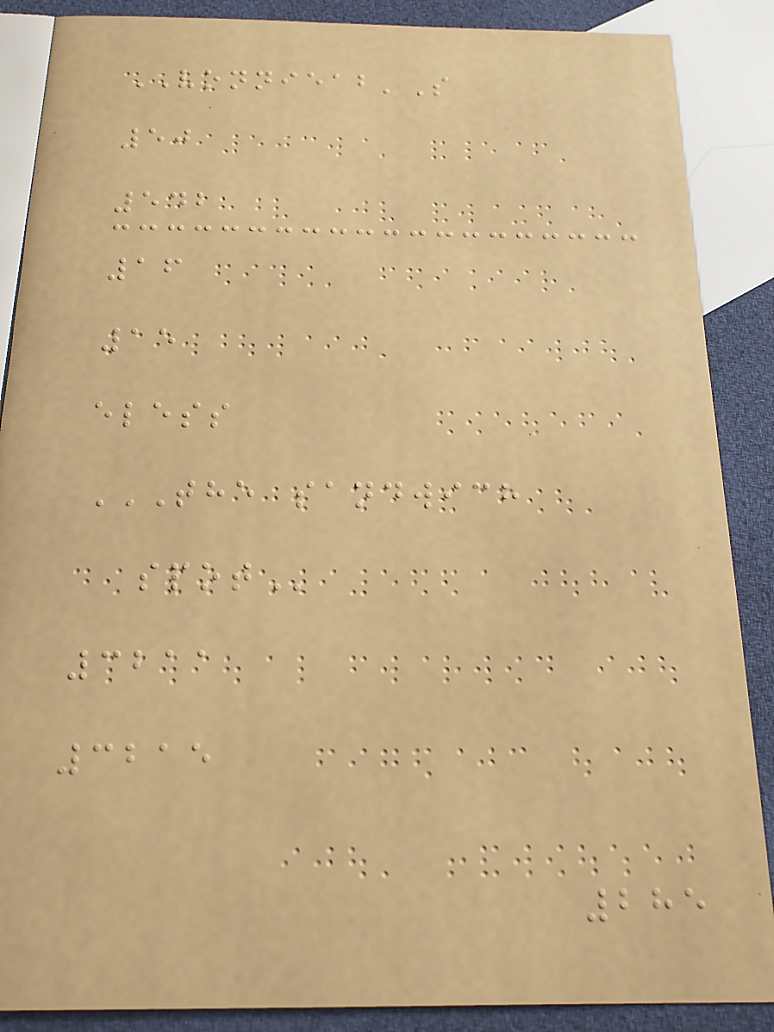VONNIEAB'S
50
542
16
15
eless
THE SANDWICH
SPOT
3211
3215
285
